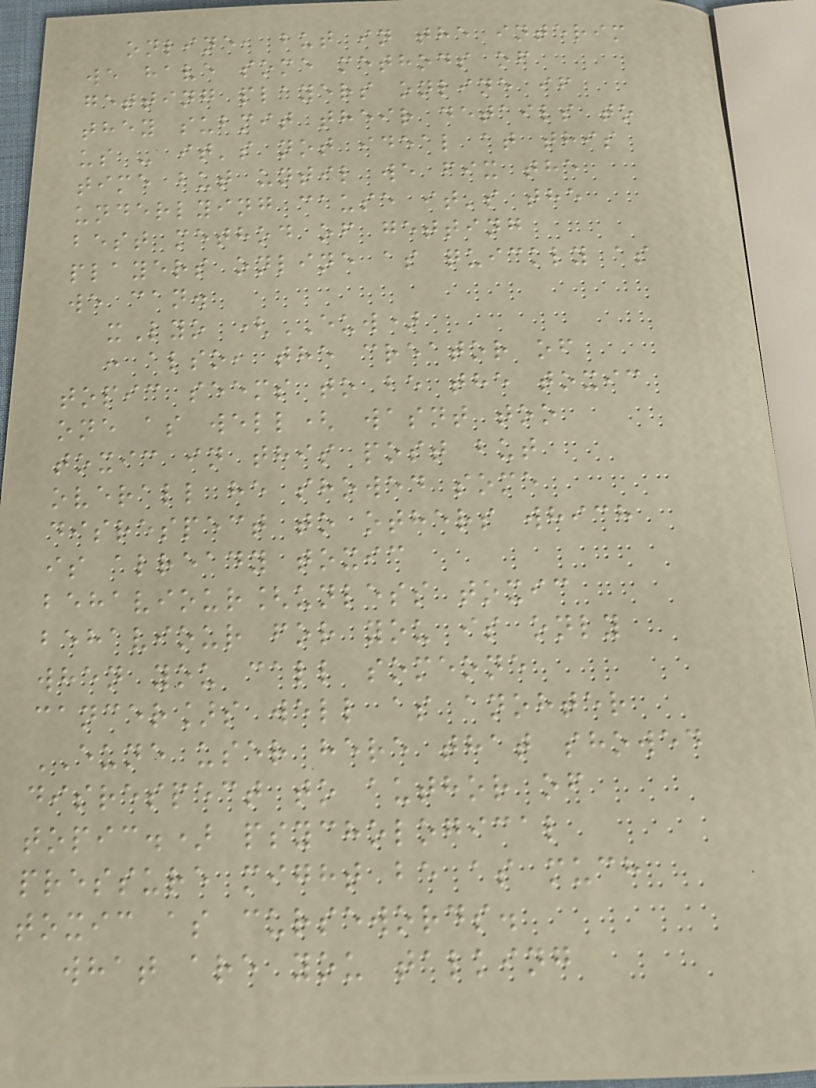online, but in the interim
we have some methods of
getting players online if
they submit their details to
us - it's not ideal at this
time but until we fix the
underlying cause it's the
best method of getting
players online as quickly as
we can.
xLyo (EUW)
: also, the creator of
topic seems to be the toxic
one as well( wasnt too
toxic in this post but
overall he showed some
disrespect to others which
is already toxic
behaviour[unless toxic
behaviour for you is only
when you call someone
cancer]s well as anohter
EUNE user here that showed
disrespect to author of
topic.) psychological
pressure might be as much
toxic as cursewords.
what are you talking
